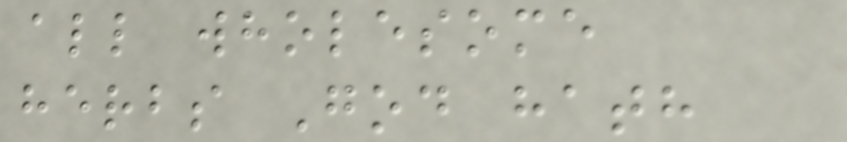all wholesome
herbs God hath
